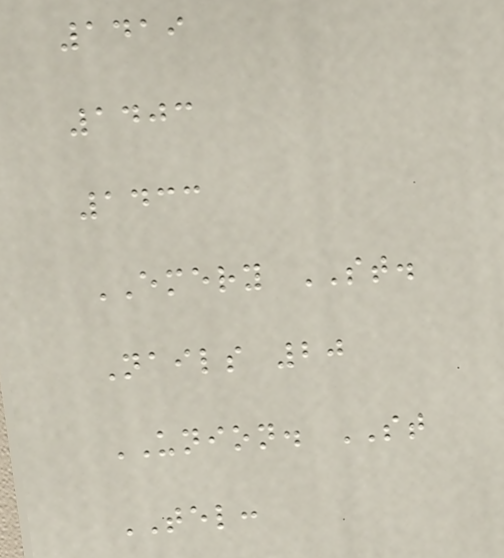1419
1403
1433
EMERY ST.
Nails 20
UNION. ST
TEL:
